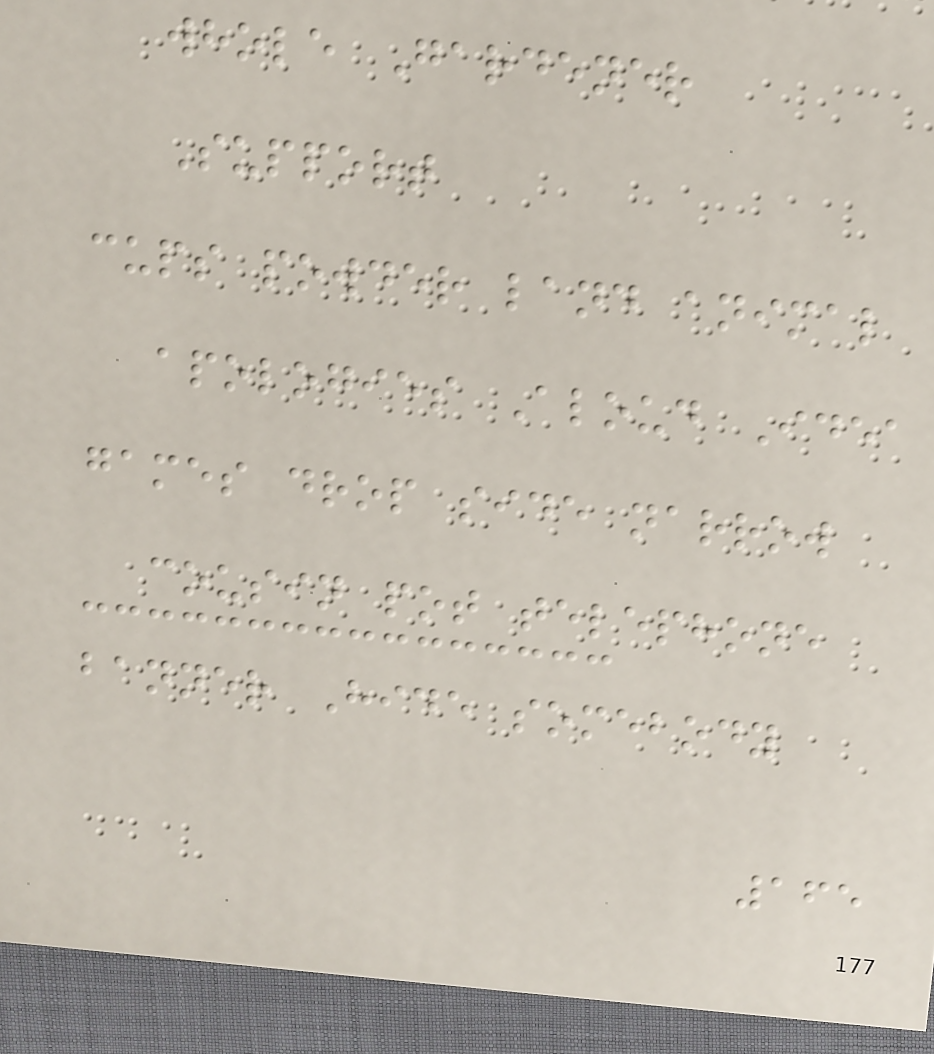whole Gardener
Support
cups powder land animal
apologies Aloud Idea
games drop side narrow
cousin pot telephone
banner Hide somebody
165
